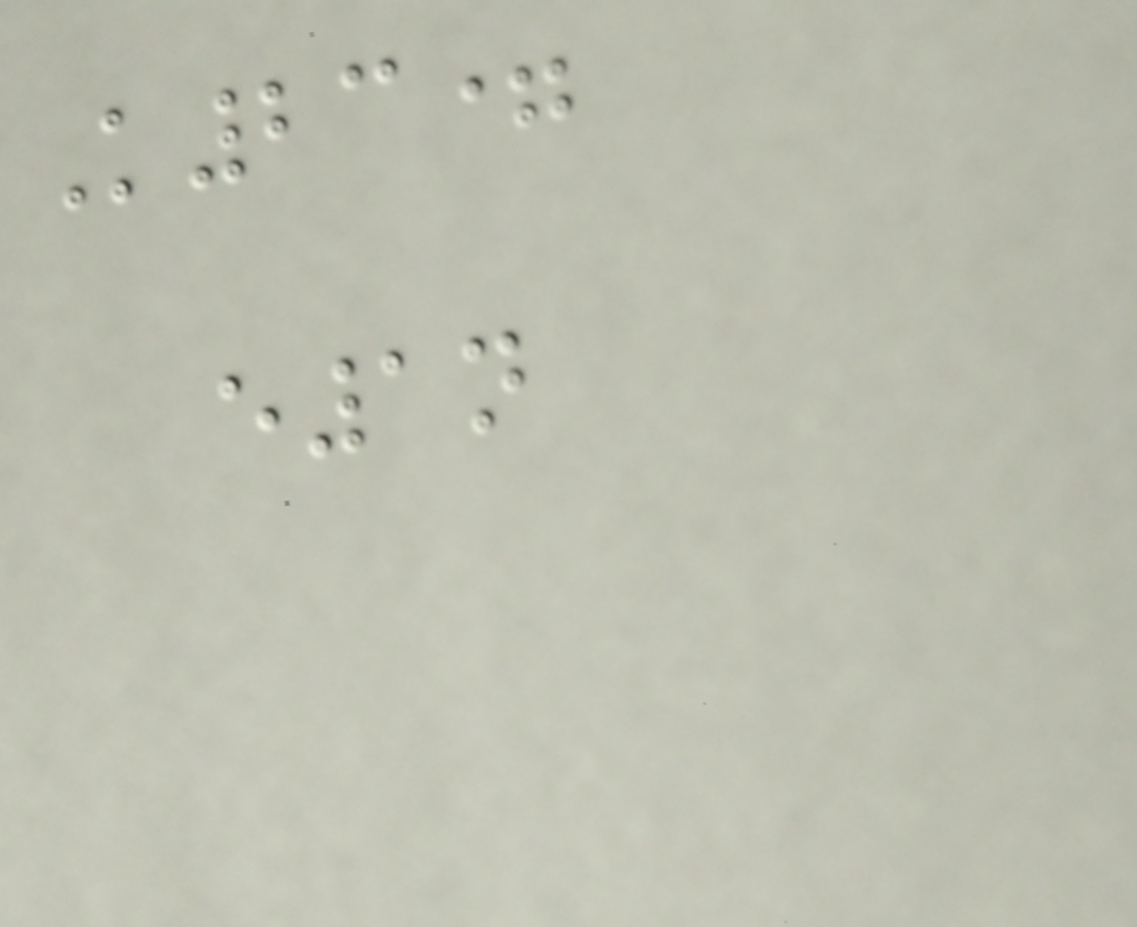K23=
e1n
